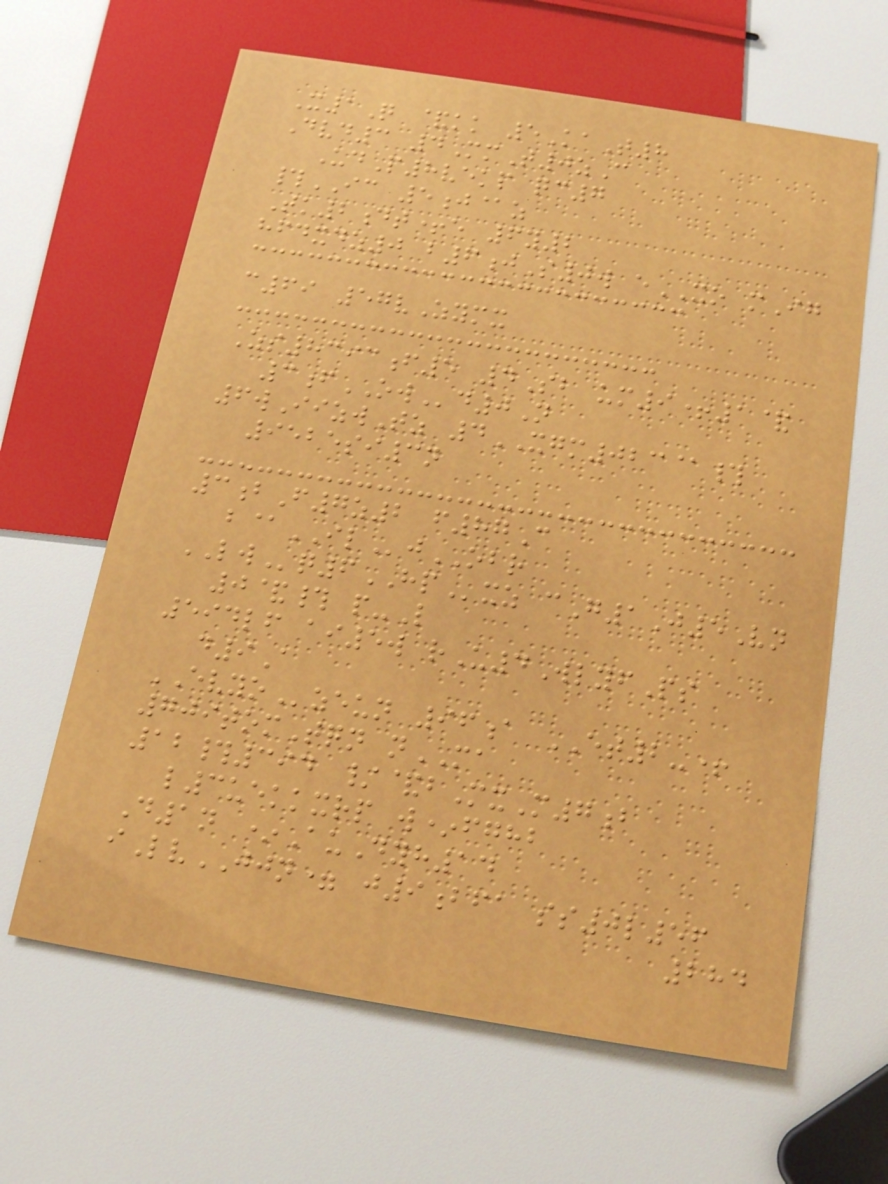X1Q &kk 5KaT8
Dvd3 4MmT0zC
UdP8vekp qc7
#IC 5j@z
Tk2dt+e 6y2
hfdxdz0 b6jS0w eXO mIg
c69 57vZymx
Zs8393f5 4Sb um9+1&
3fOWd0N
6wIizwTz 4XGM023@#
9525si3n
3bF7z2 f87C
b@ILjOBR
LWq6HPxz cG1J5Vn
0&# p-L
594lf ai5w rU4WlyfPs
d9A
EVYOzeun 96a ET2-+
709tomTqn nMA
12#394 /&bMxM7b
l3uekkxrp w*fghb
D1n *AuDyh14
iLvJJN= j9bfa ss0l56
284
